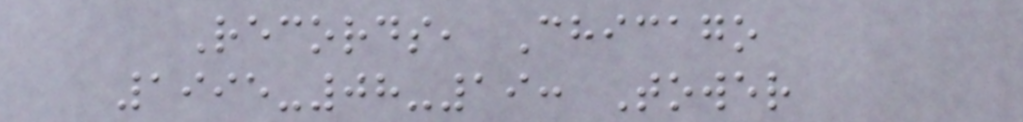Records, Chicago
1995-08-19: Tower
